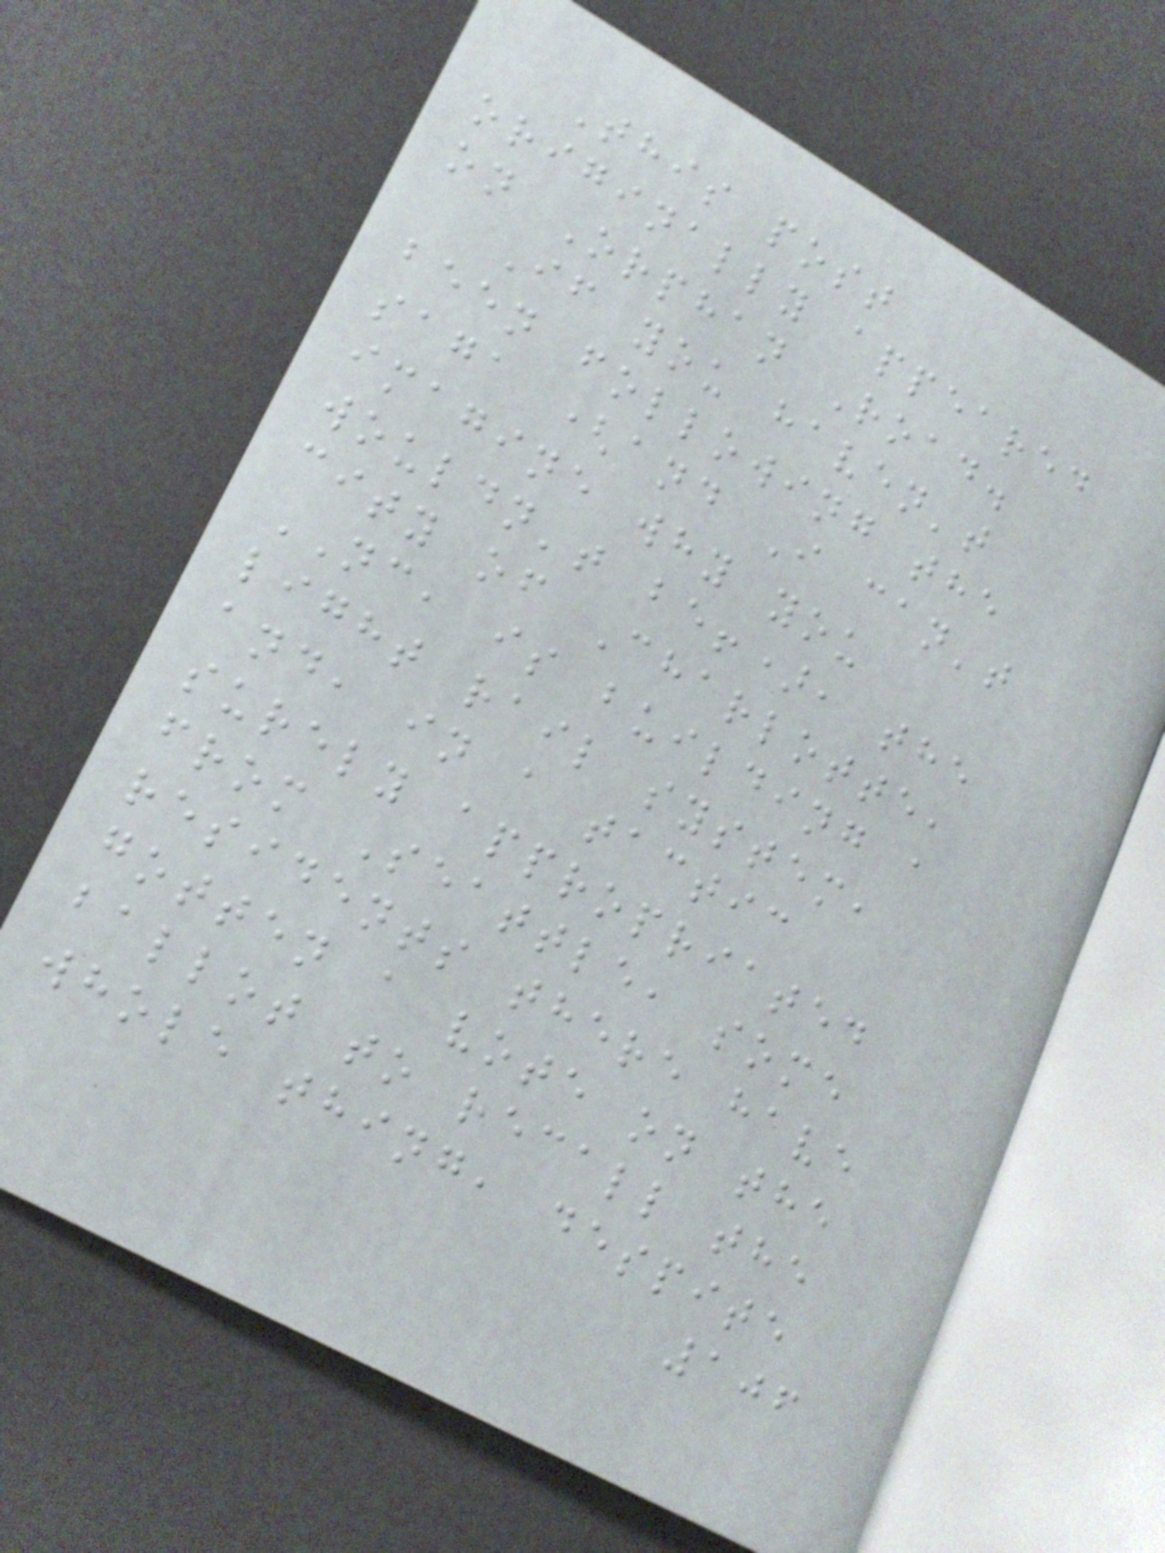This post
originally appeared
on Orphan Road.
If you haven't
been following the
saga (and I can't
imagine why you
wouldn't be!), the
city of Charlotte,
NC, is building a
light rail system,
and, in a tactic
surely appropriated
from Seattle, some
residents there have
gotten a vote on the
ballot to recall the
whole thing, despite
106
